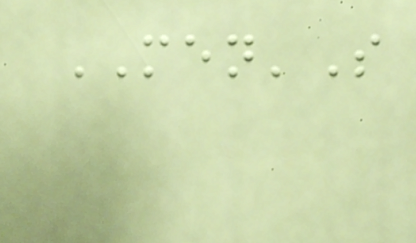MEN'S
